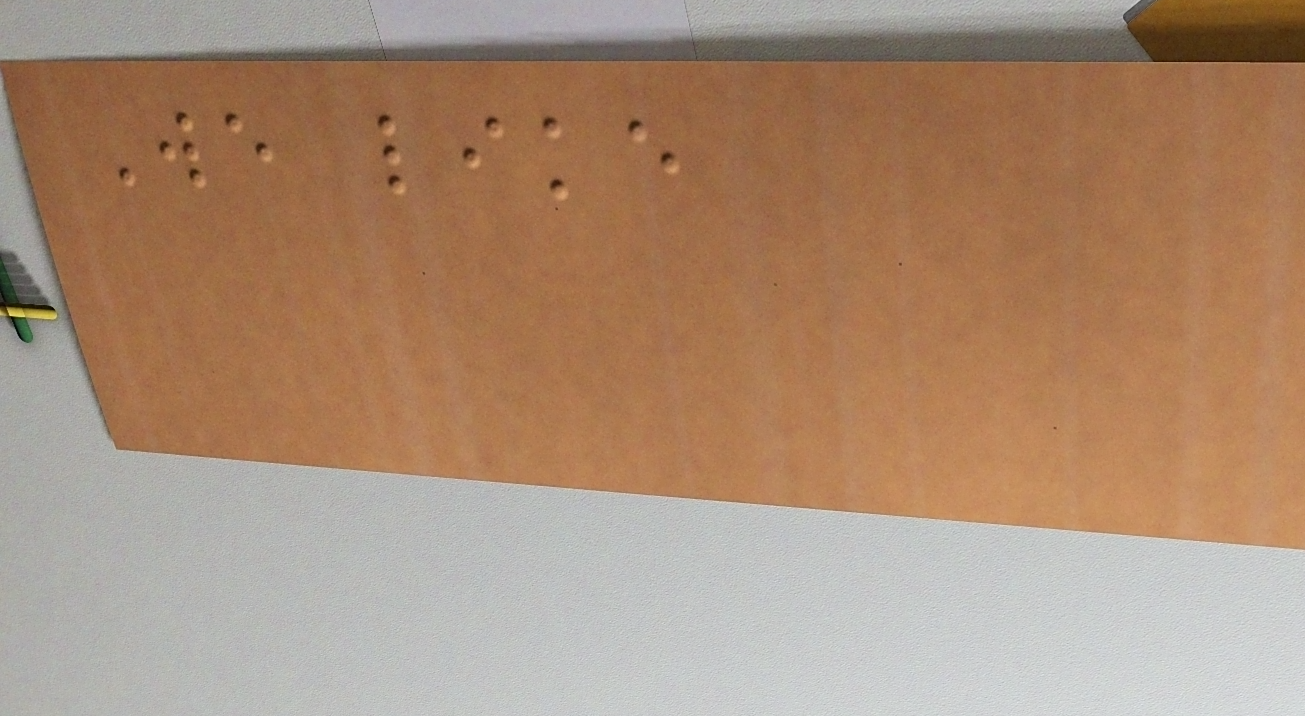We like
